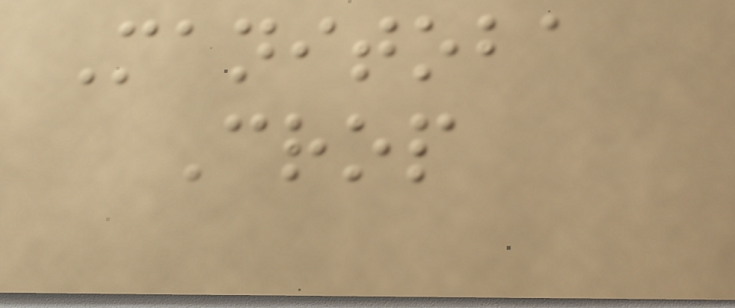Manitoba
Crop
